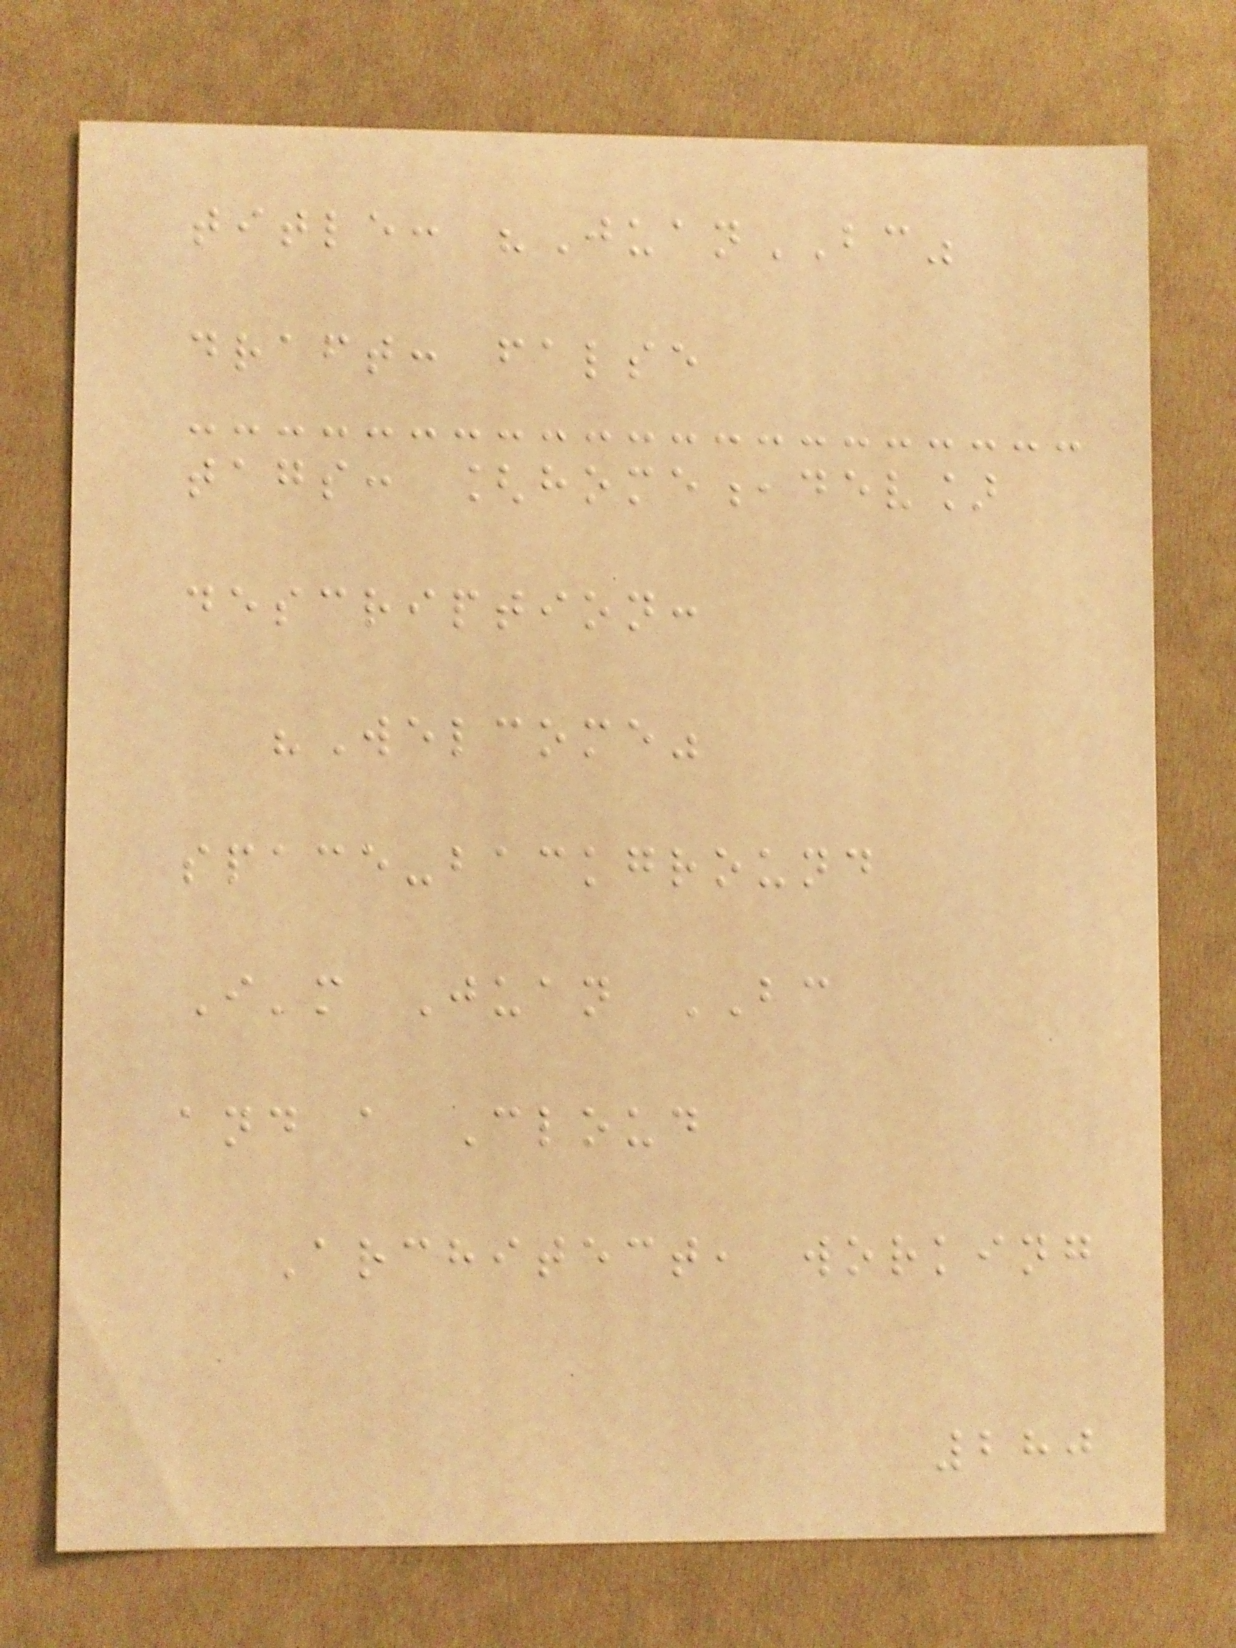title: "JuanBC"
draft: false
tags: [home,dev]
description:
"Welcome"
space-background
I'm Juan BC
and a Cloud
Architect, working
280
